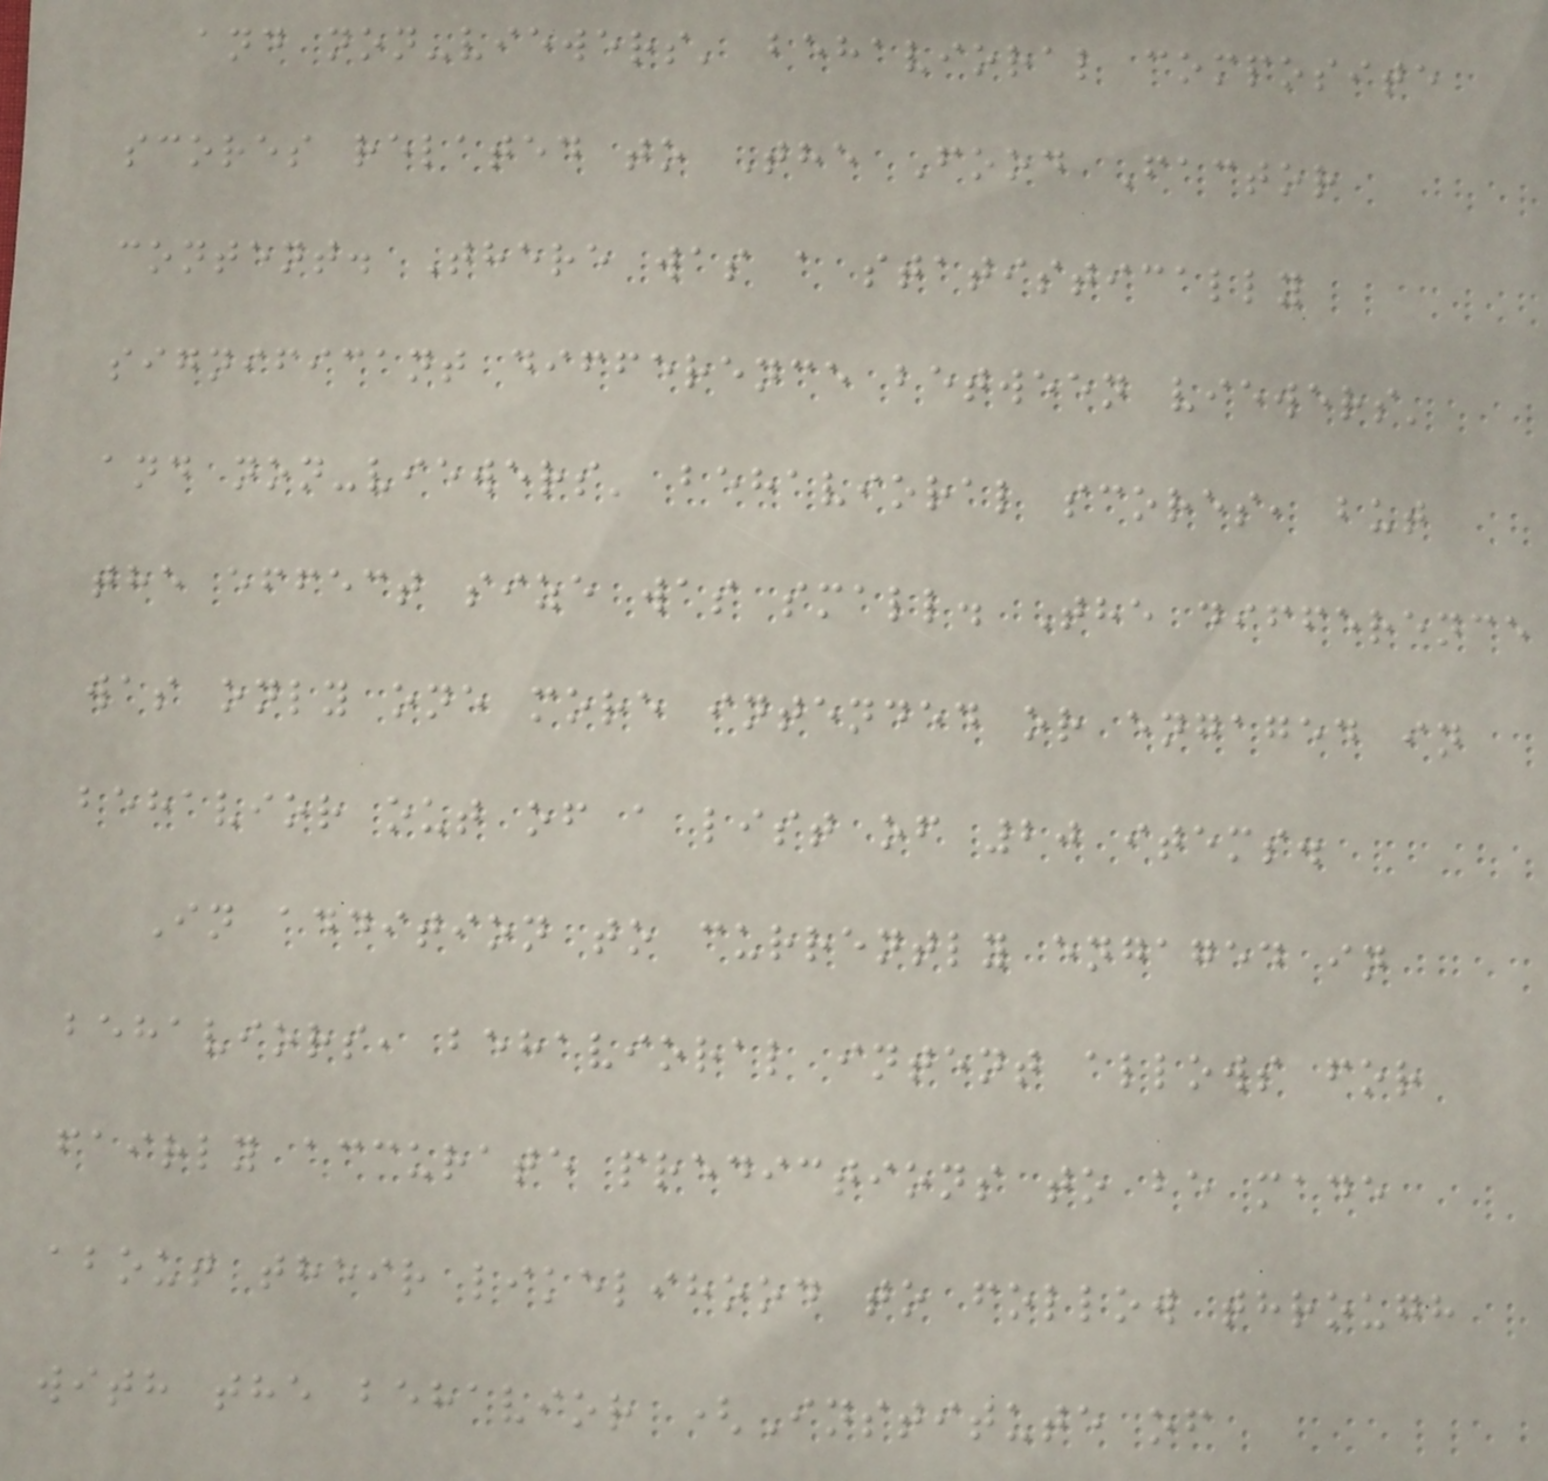and non-viewers' behavioral composite
scores related to The Food Factor
content. There was a statistically
significant difference between viewers'
and non-viewers' behavioral scores, but
the effect size was small. The difference
was only one more intended or engaged in
behavior out of a list of 20 items.
In addition to currently engaged in
behaviors, behavioral intent allows for
fairly accurate predictions to be made
about their likelihood to follow through
with the behavior (Institute of
